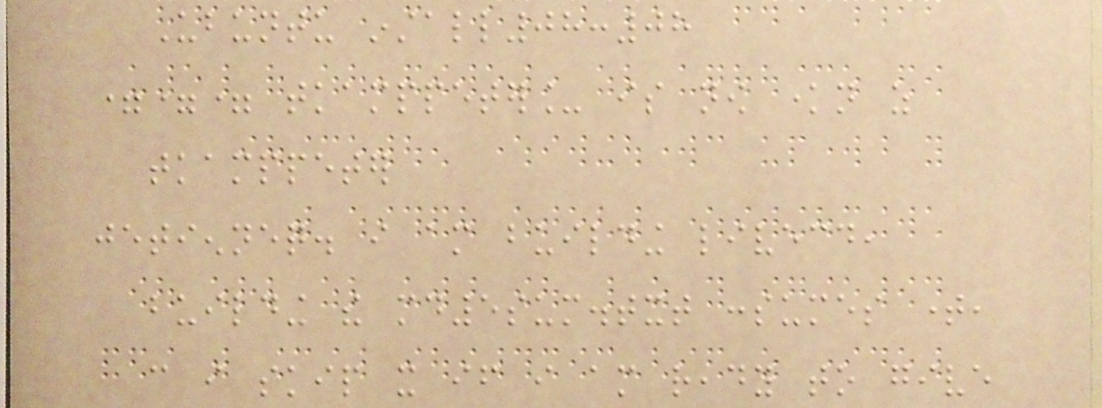Ubuntu install08:08
=== tkamppeter_ is now known as
tkamppeter
jetienneq. i am building livecd,
building the md5sum.txt consumes time,
can i skip it if i am ready to give
